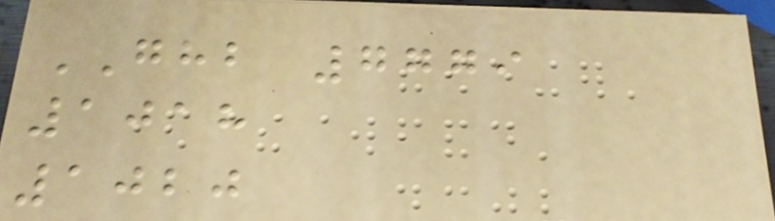GHB 7779
1018
1020
